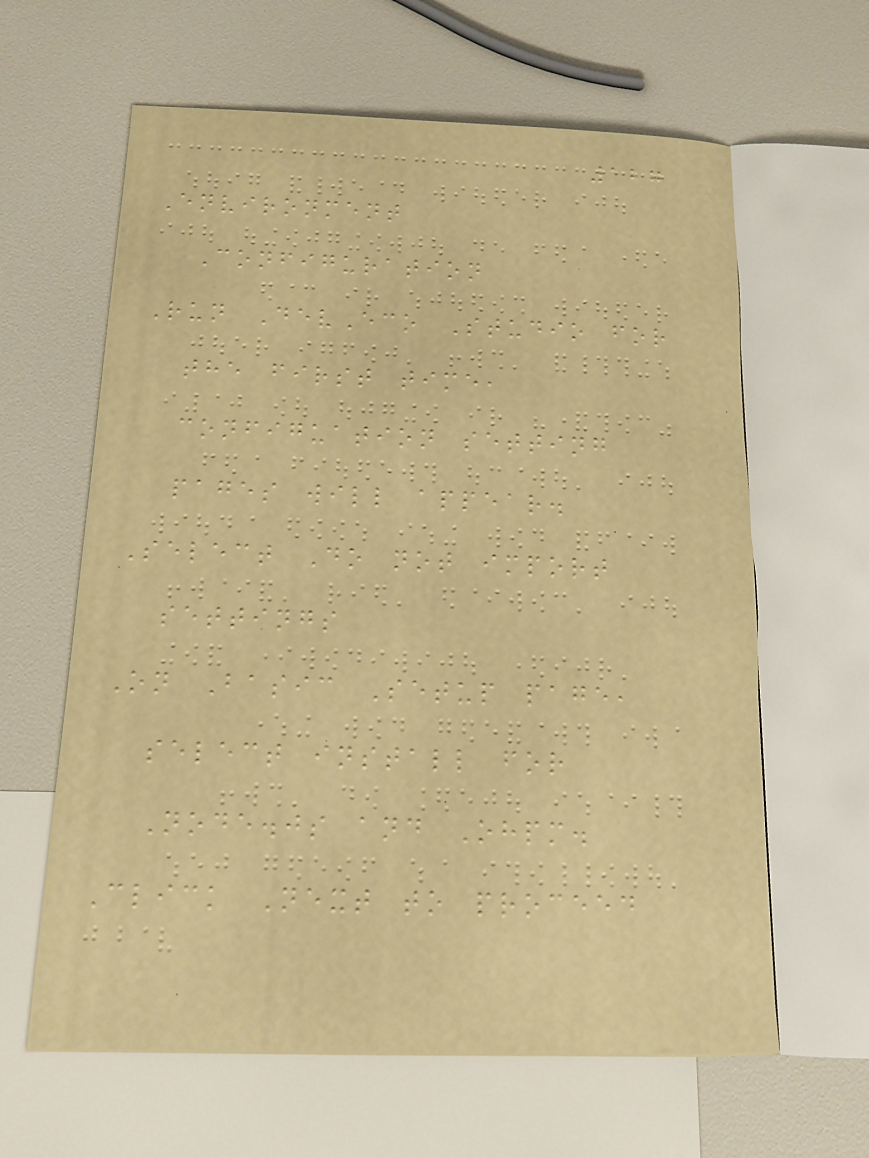127
Environment
Configuration
Run DevEco Studio for
the first time,
configuation setting
pages will appear.
Select Do not import
settings
On Basic Setup page,
select install for
Node.js and Ohpm.
Click Next to proceed
